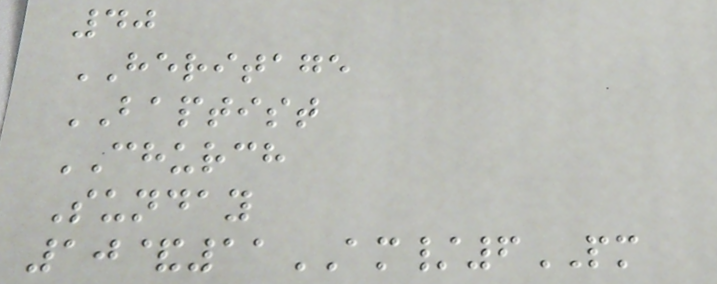40
HERITAGE
BAPTIST
CHURCH
Sunday
10&11AM/6PM
